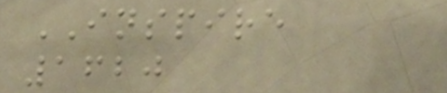INSPIRE
1620
